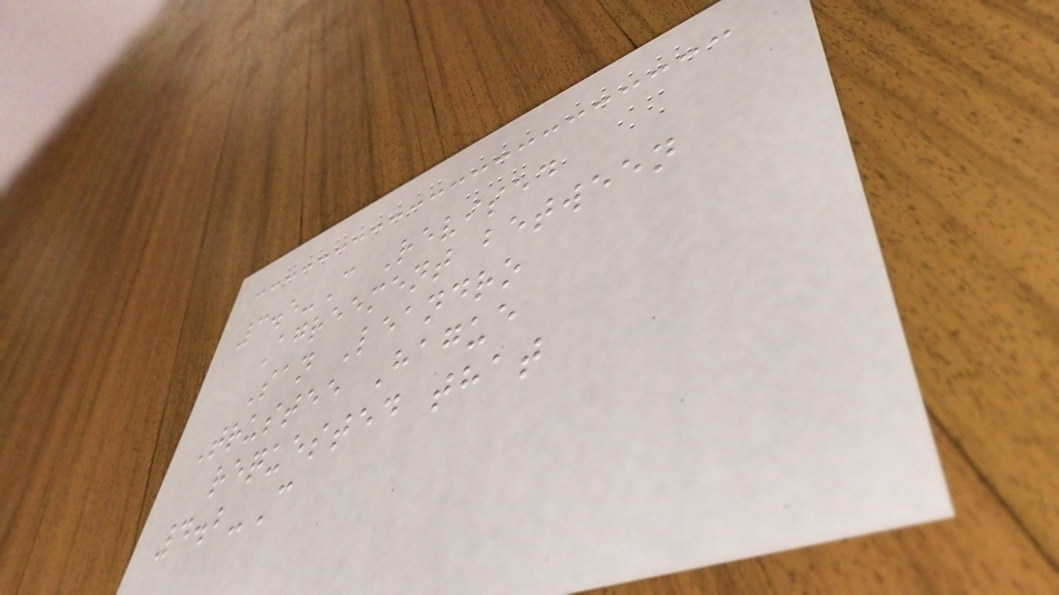3.5-C Revised
Agreement between
San Leandro
Trustee Hague
requested that
4.2-C
